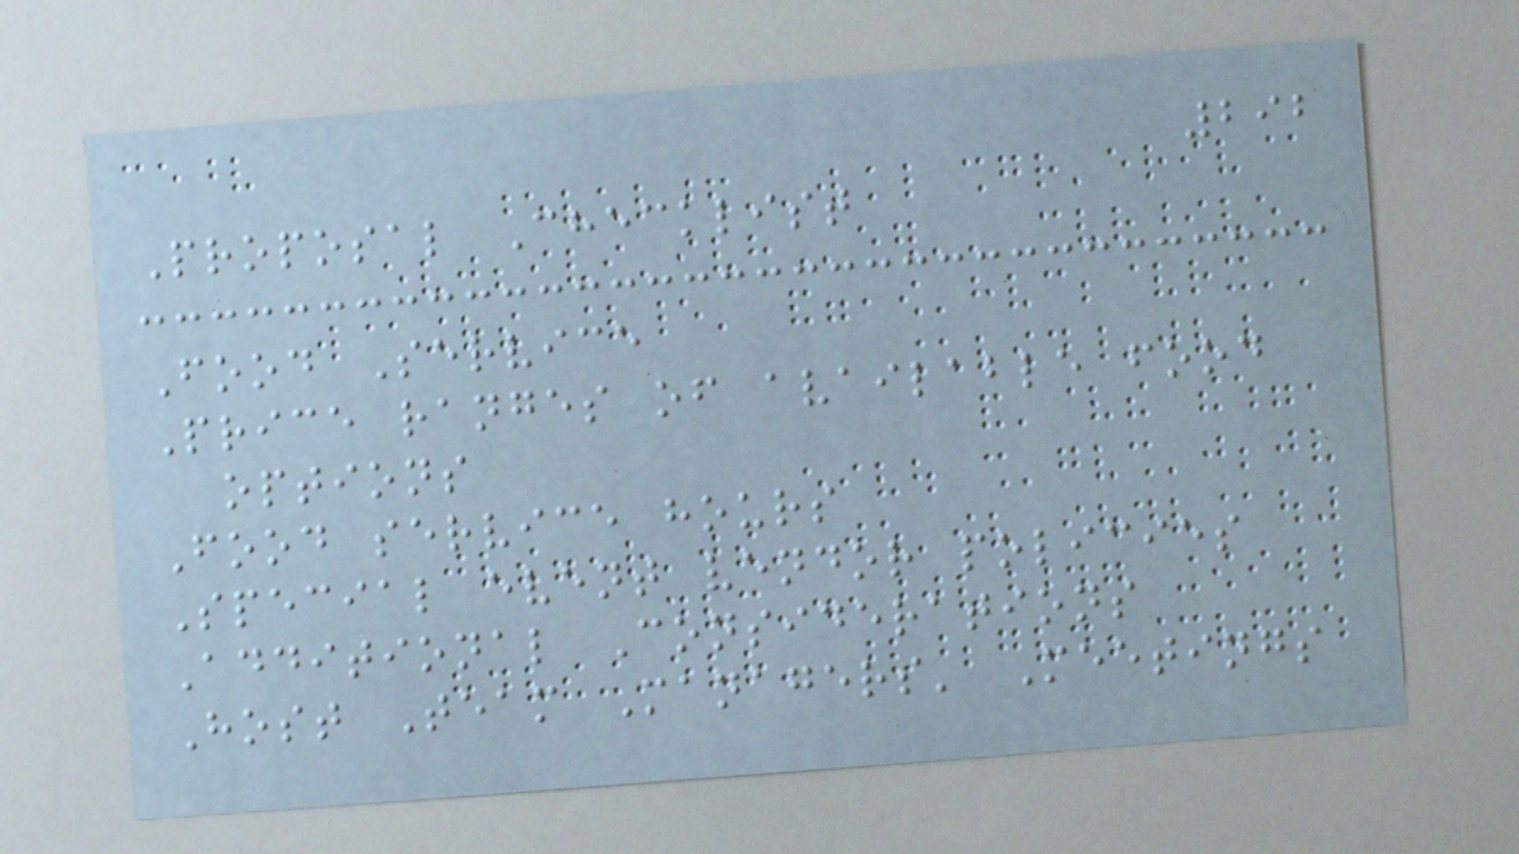292
Proposal Checklist
Food Service
Price ranges of available food
options
Food service hours
Special event vendor policies
Additional Considerations
Host Team Managers' Meetings
